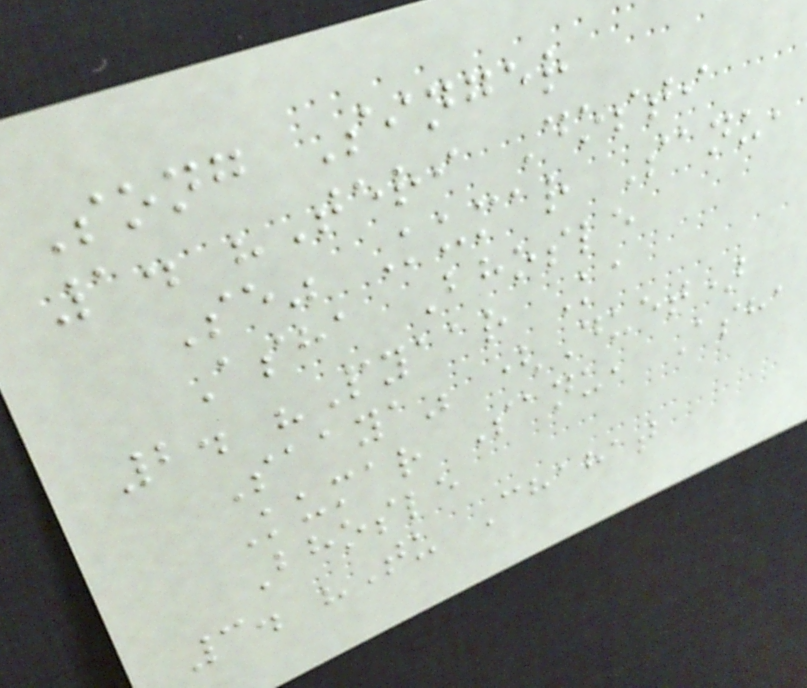Song Singer
1. "Teri Dosti
Se" Kumar Sanu,
Asha Bhosle
2. "Pyaar Ka
Saaya" (Duet)
Kumar Sanu, Asha
Bhosle
3. "Tu Chahat
